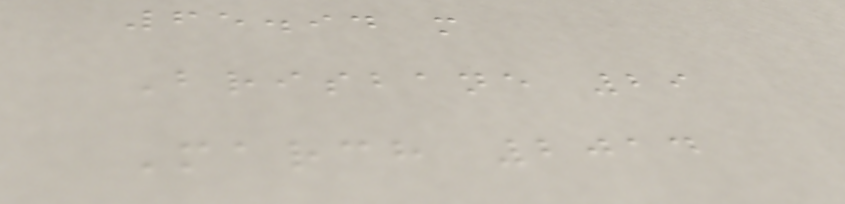65.94 m
Brisbane 29
March 2014
